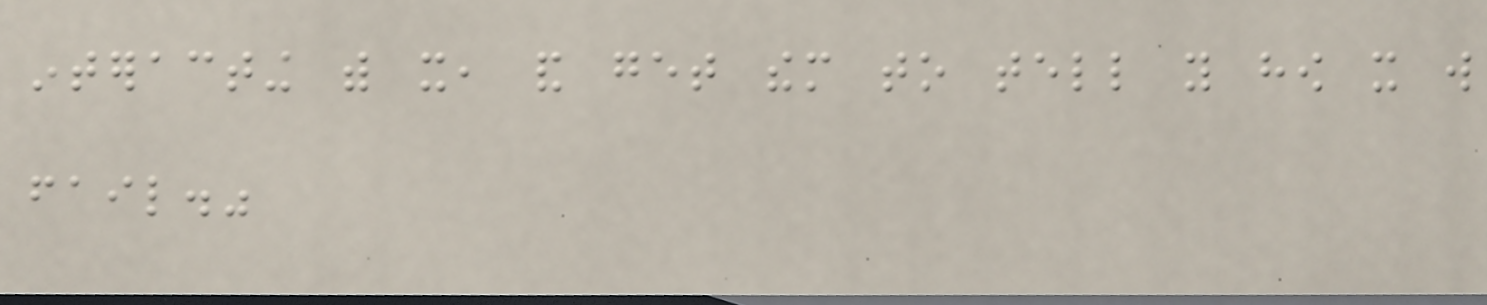interacting with it, and get them to tell you how it will
fail."
